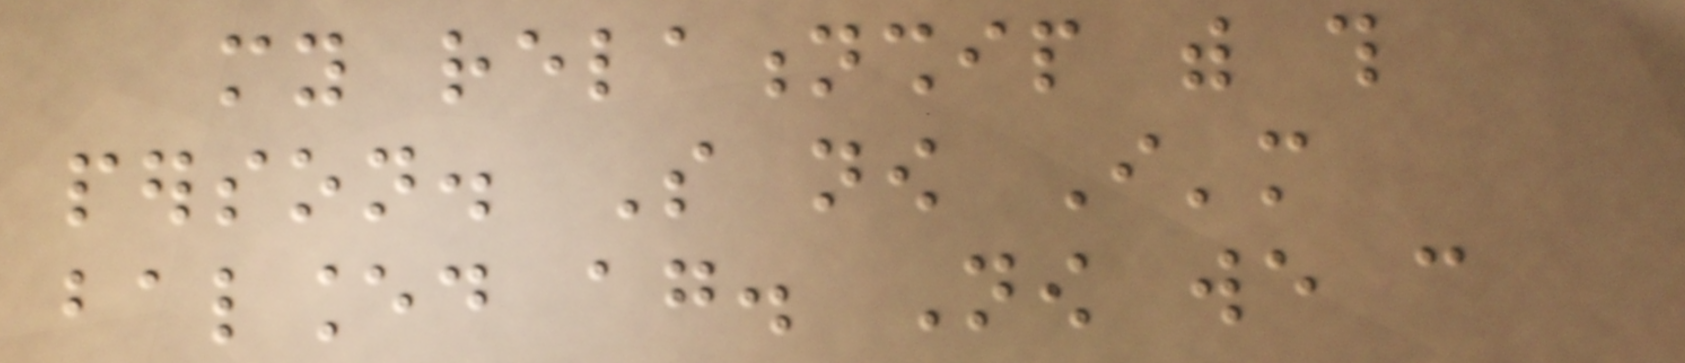my relationship with this
person. So now I'm
balanced again. Now we can
